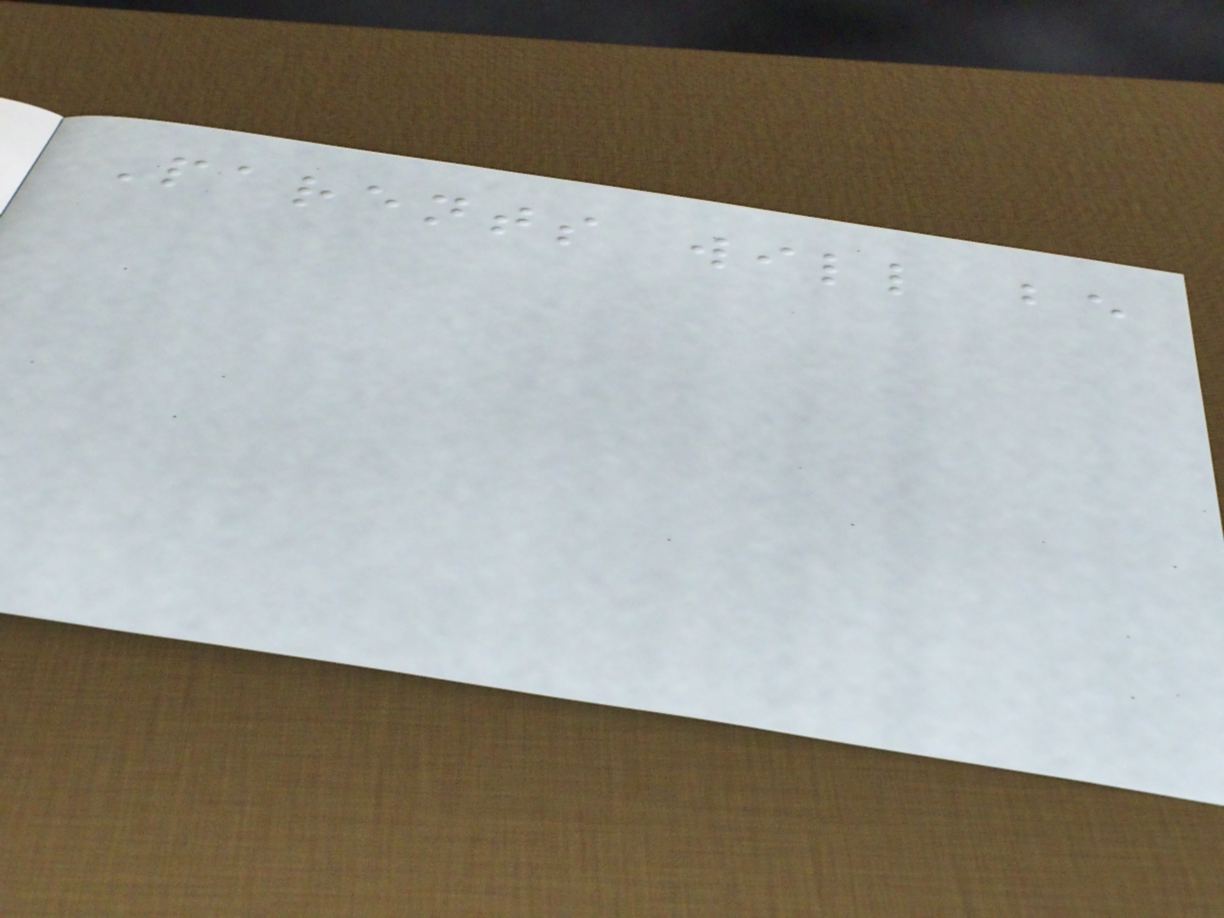Parents will be
